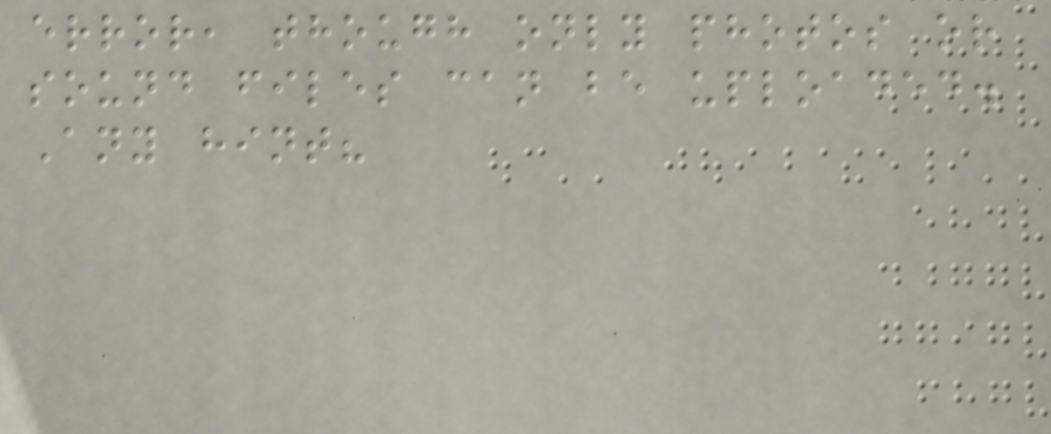error, though only photos or
sound files can be uploaded.
Any hint?
